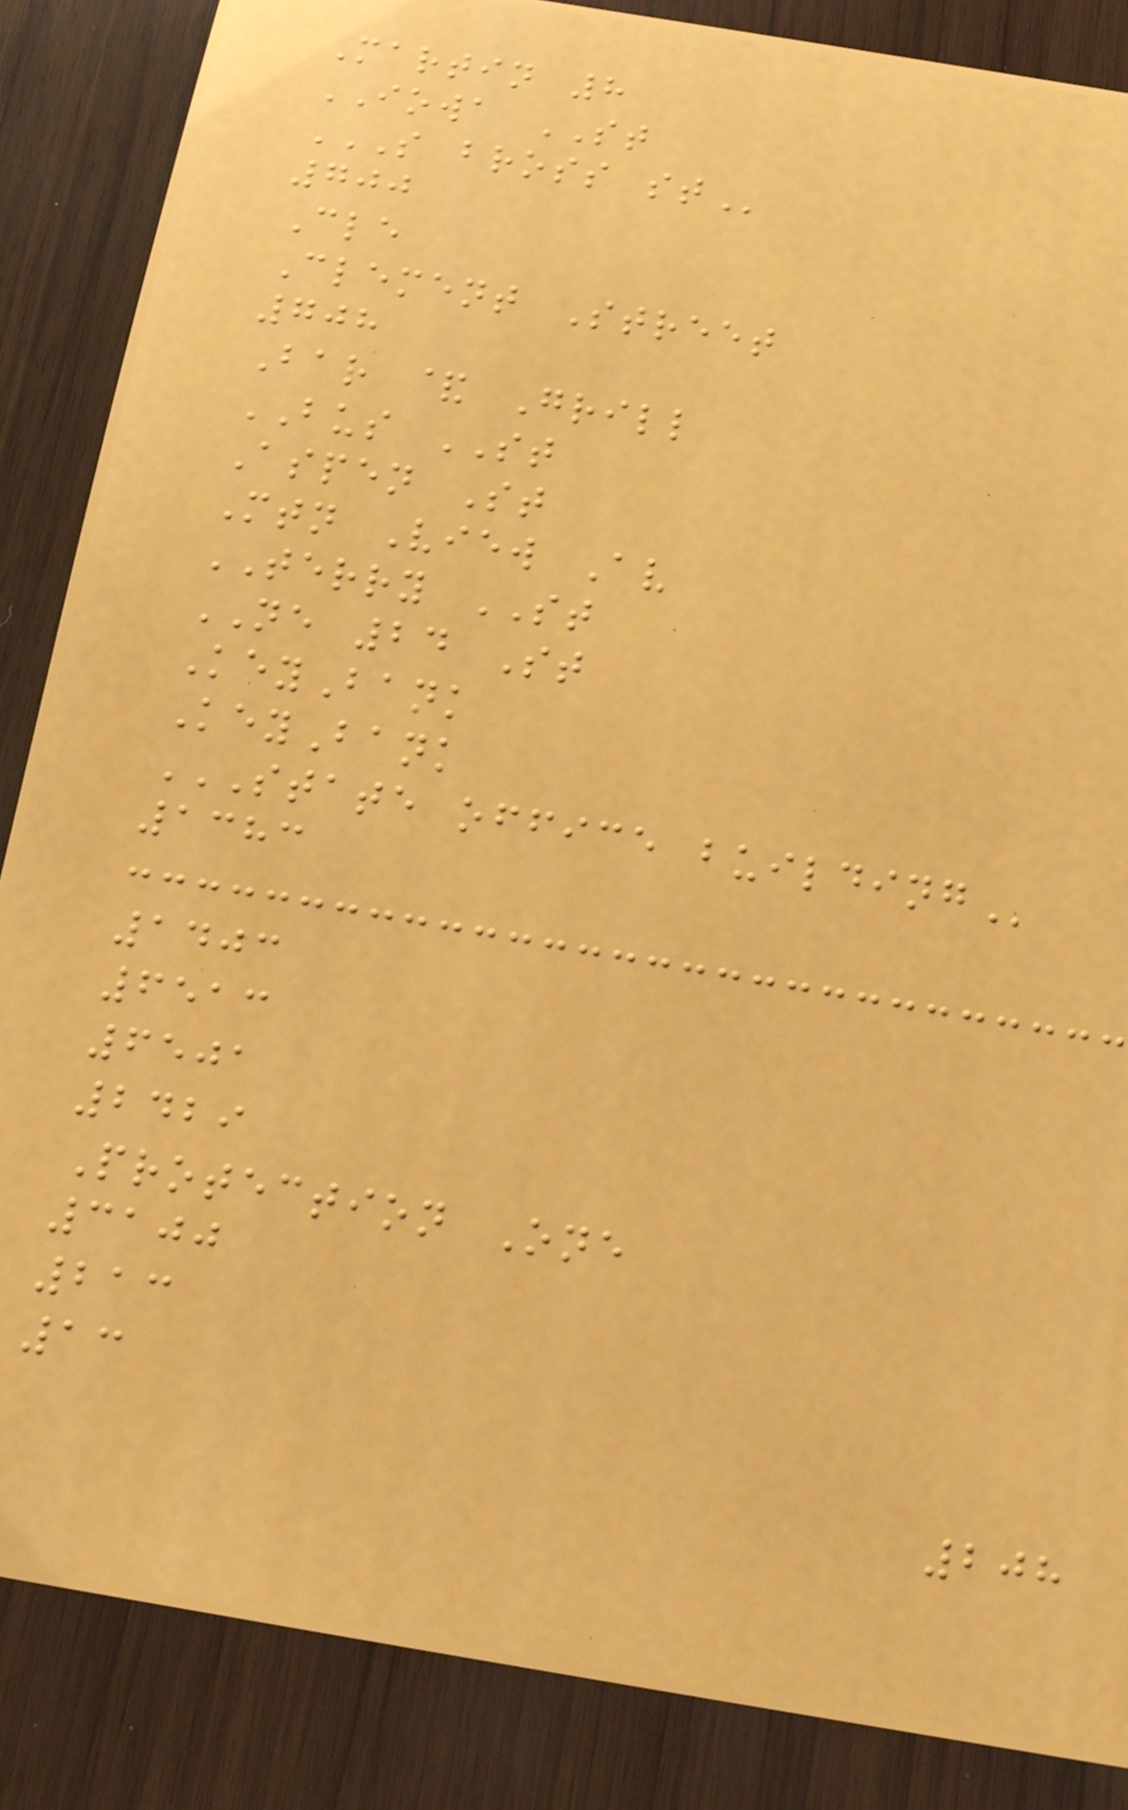Martin 8
IOWA ST
S BROSS ST
700
Cle
Clement Street
708
Bar & Grill
BUS ST
Aspen St
Mtn View Av
TERRY ST
NE 24 St
KeyBank
KeyBank
STATE OFFICE BUILDING
1383
1403
6513
6501
2429
Protection One
3100
213
13
208
